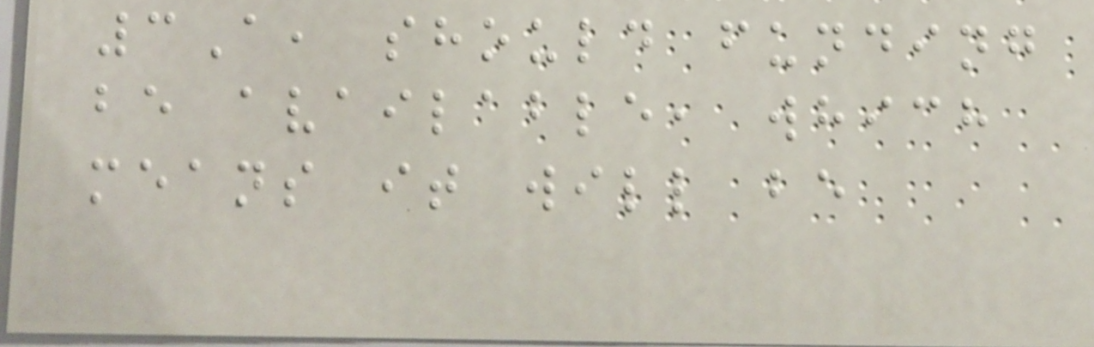3A, should funding
be available, which
means it will be
